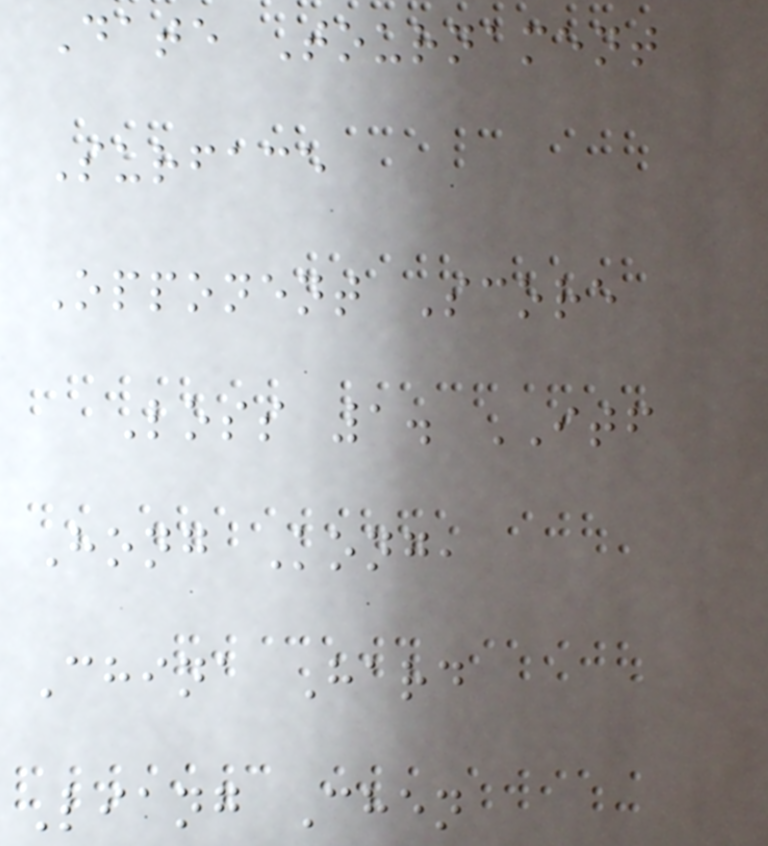Date Tournament
Surface
Opponent Score
Loss 1. ITF
Hong Kong,
China Hard
Liang Chen
